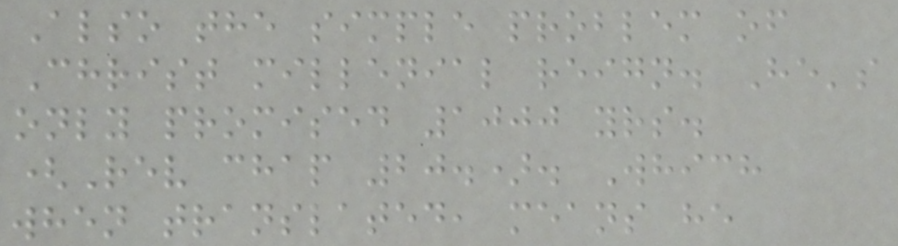Also the simple problem of
Christ millenial reign. He's
only promised 1000 yrs.
(Rev chap 20.). Which
when translated, means he
